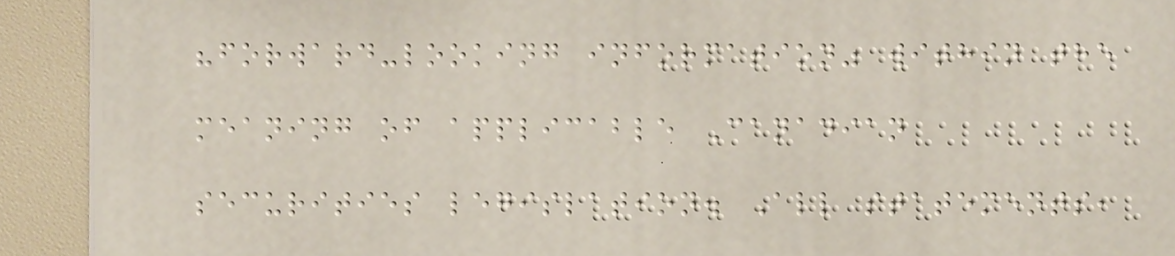"forward-looking information" within the
meaning of applicable Canadian
securities legislation. All statements,
